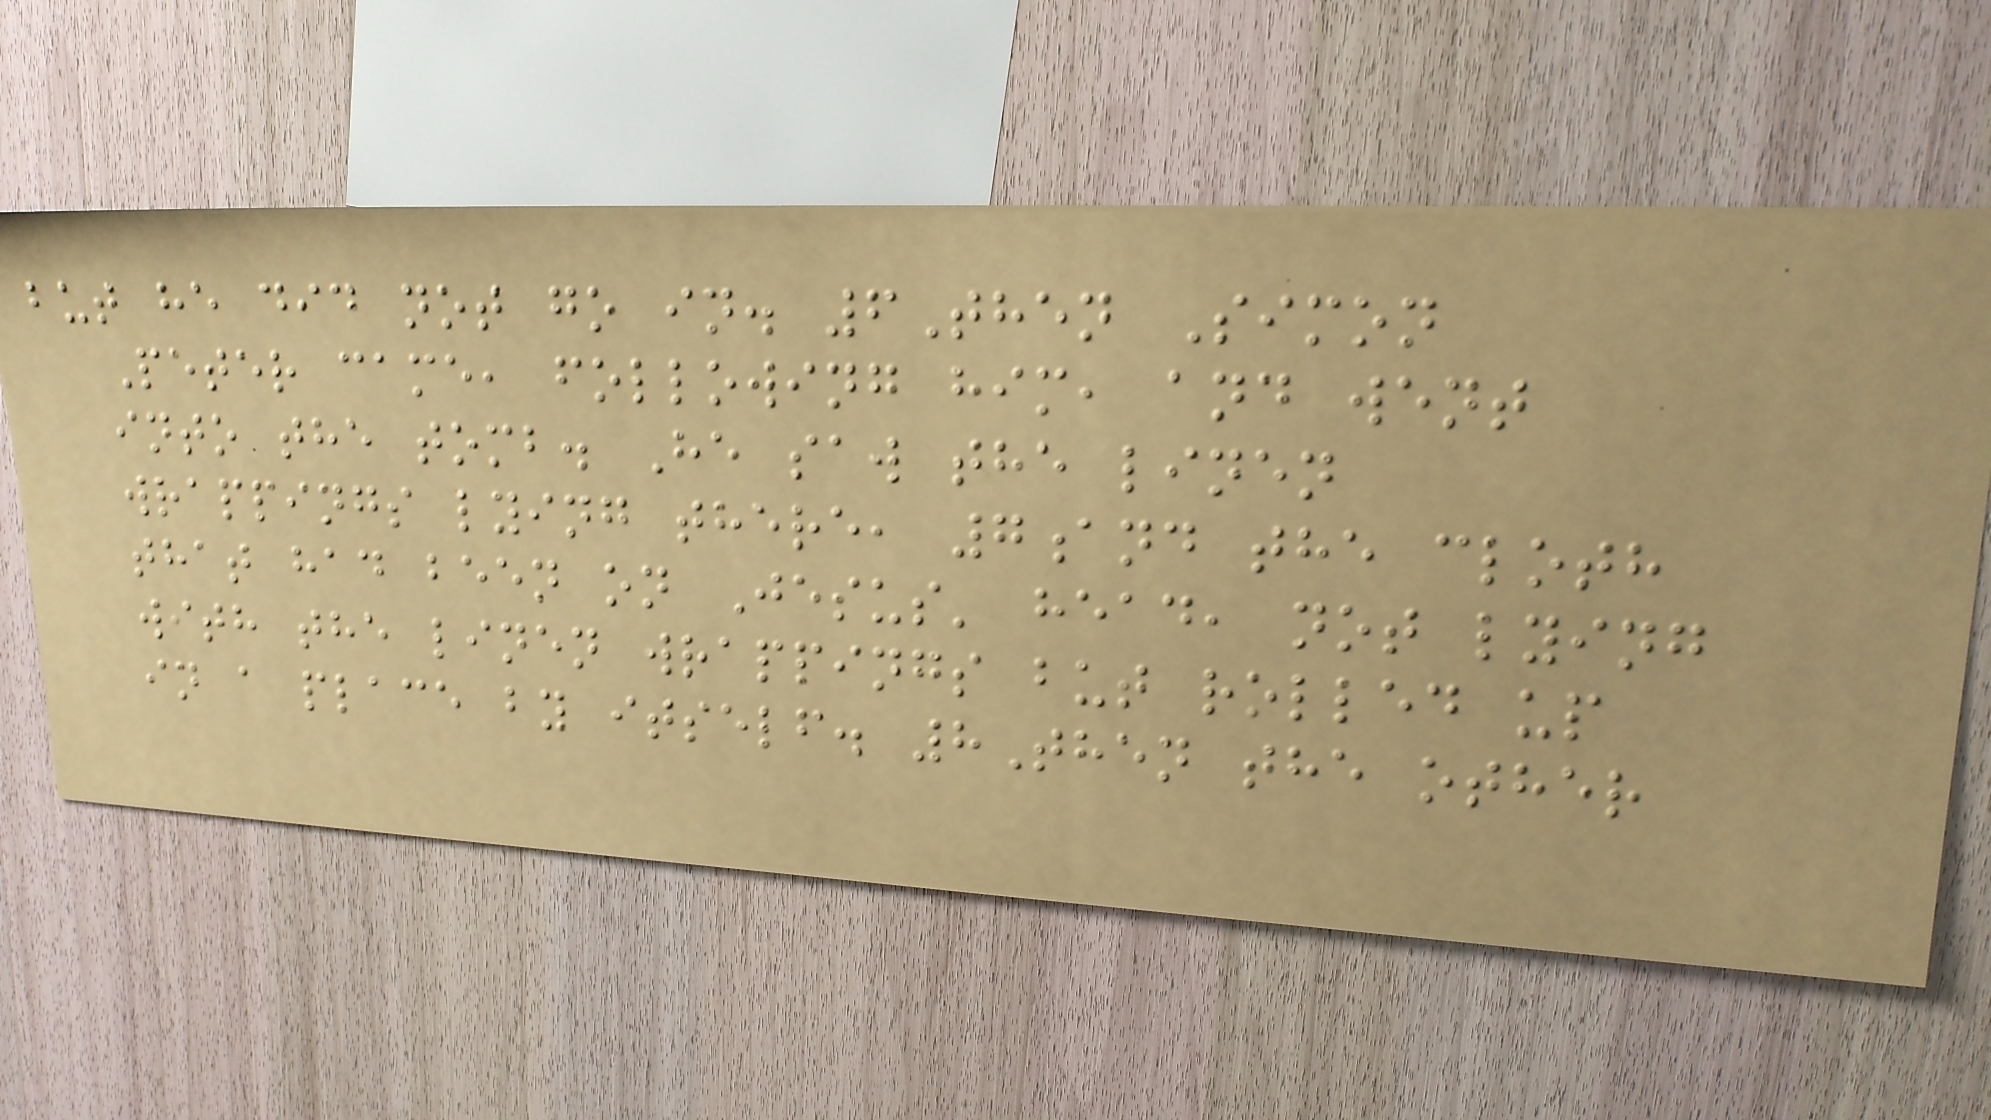but he did not go in. 6Then Simon
Peter came, following him, and went
into the tomb. He saw the linen
wrappings lying there, 7and the cloth
that had been on Jesus' head, not lying
with the linen wrappings but rolled up
in a place by itself. 8Then the other
